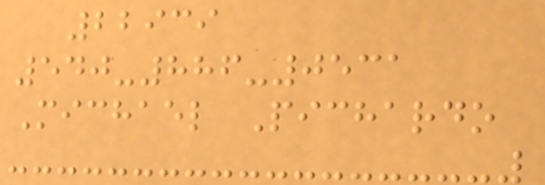22939
540-886-0531
Michael Pichardo
